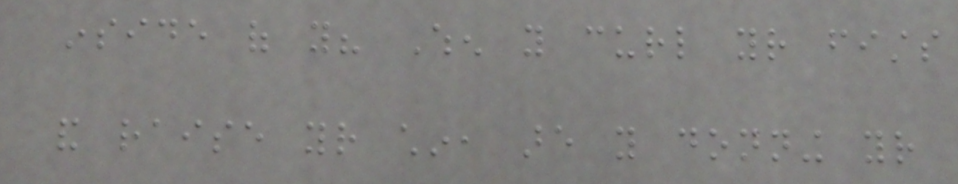inside of you? When you curl your fists
and raise your chin, are you donning your
